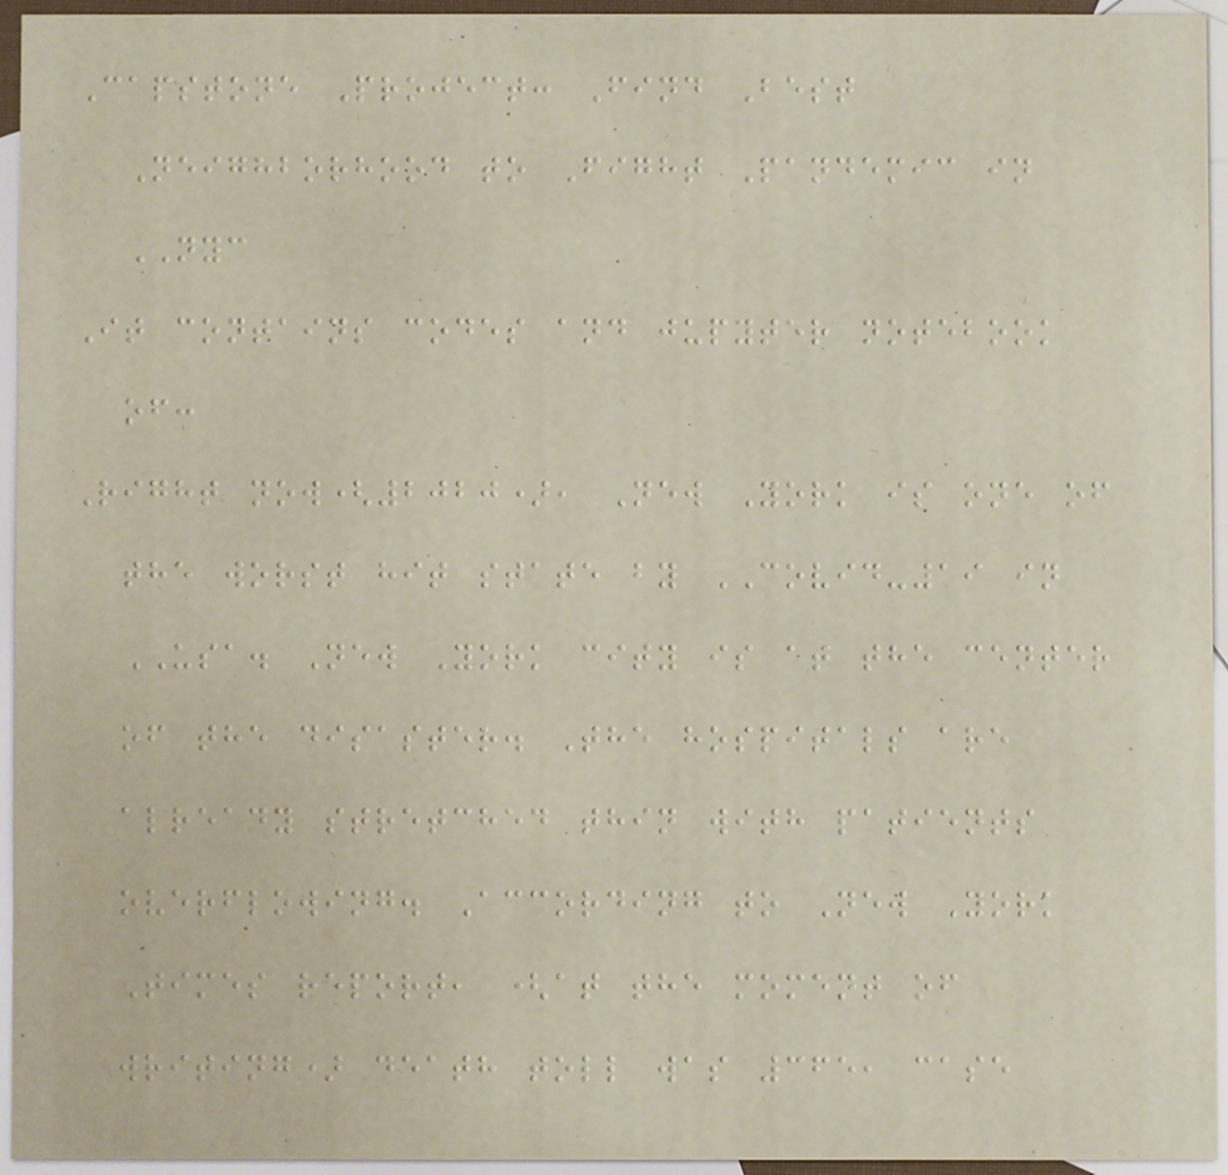Capstone Project: Find Best
Neighborhood to Fight Pandemic in
NYC
It contains codes and jupyter notebook
of:
Right now(2020), New York is one of
the worst hit state by COVID-19 in
USA. New York city is at the center
of the disaster. The hospitals are
already stretched thin with patients
overflowing. According to New York
Times report, (at the moment of
writing) death toll was 365, case
